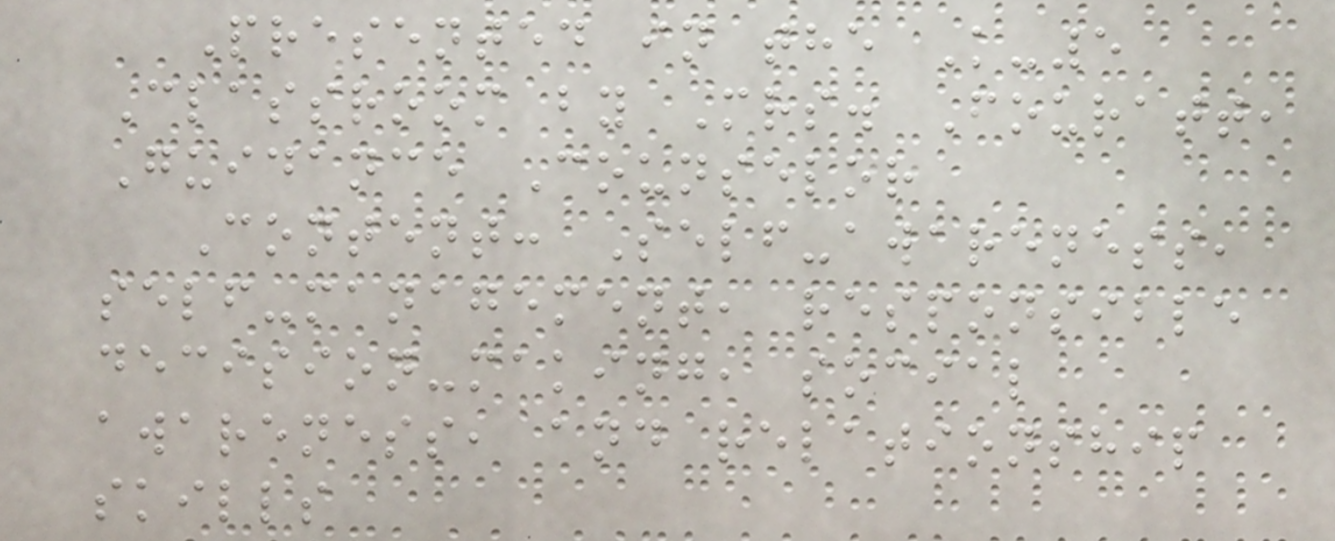Presented in the K-5
Classroom by Mrs. Fouratt,
Guidance Counselor
Content: Self-awareness,
self-management, responsible
decision-making, social
awareness, and relationship
skills
